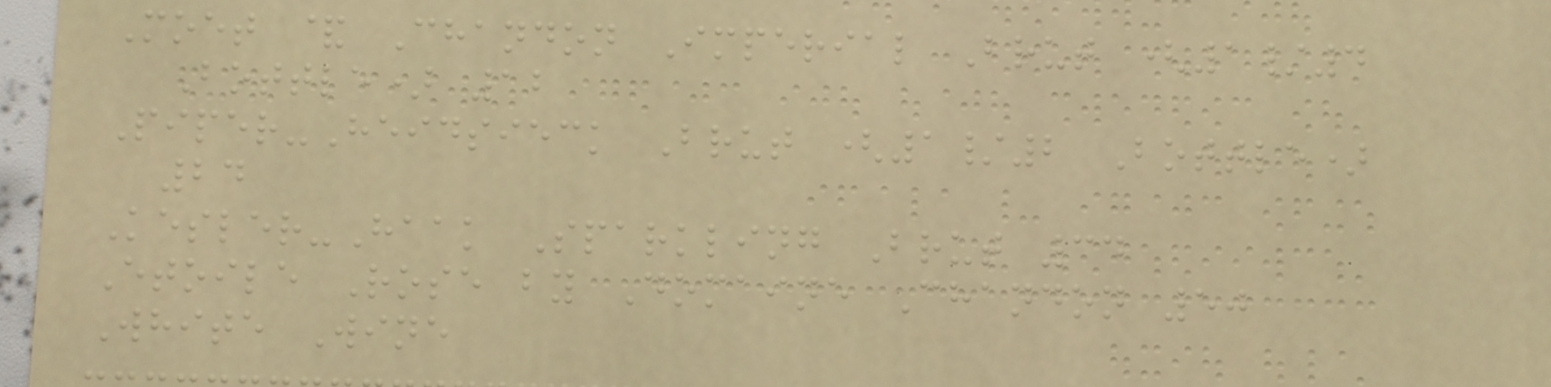Moet & Chandon Imperial Brut (1/4
Bottle) 12
Piper-Heidsieck Brut (1/2 Bottle)
24
Kesler-Haak Sparkling Brut 34
Etoile Rose by Domaine Chandon 50
White Wine
